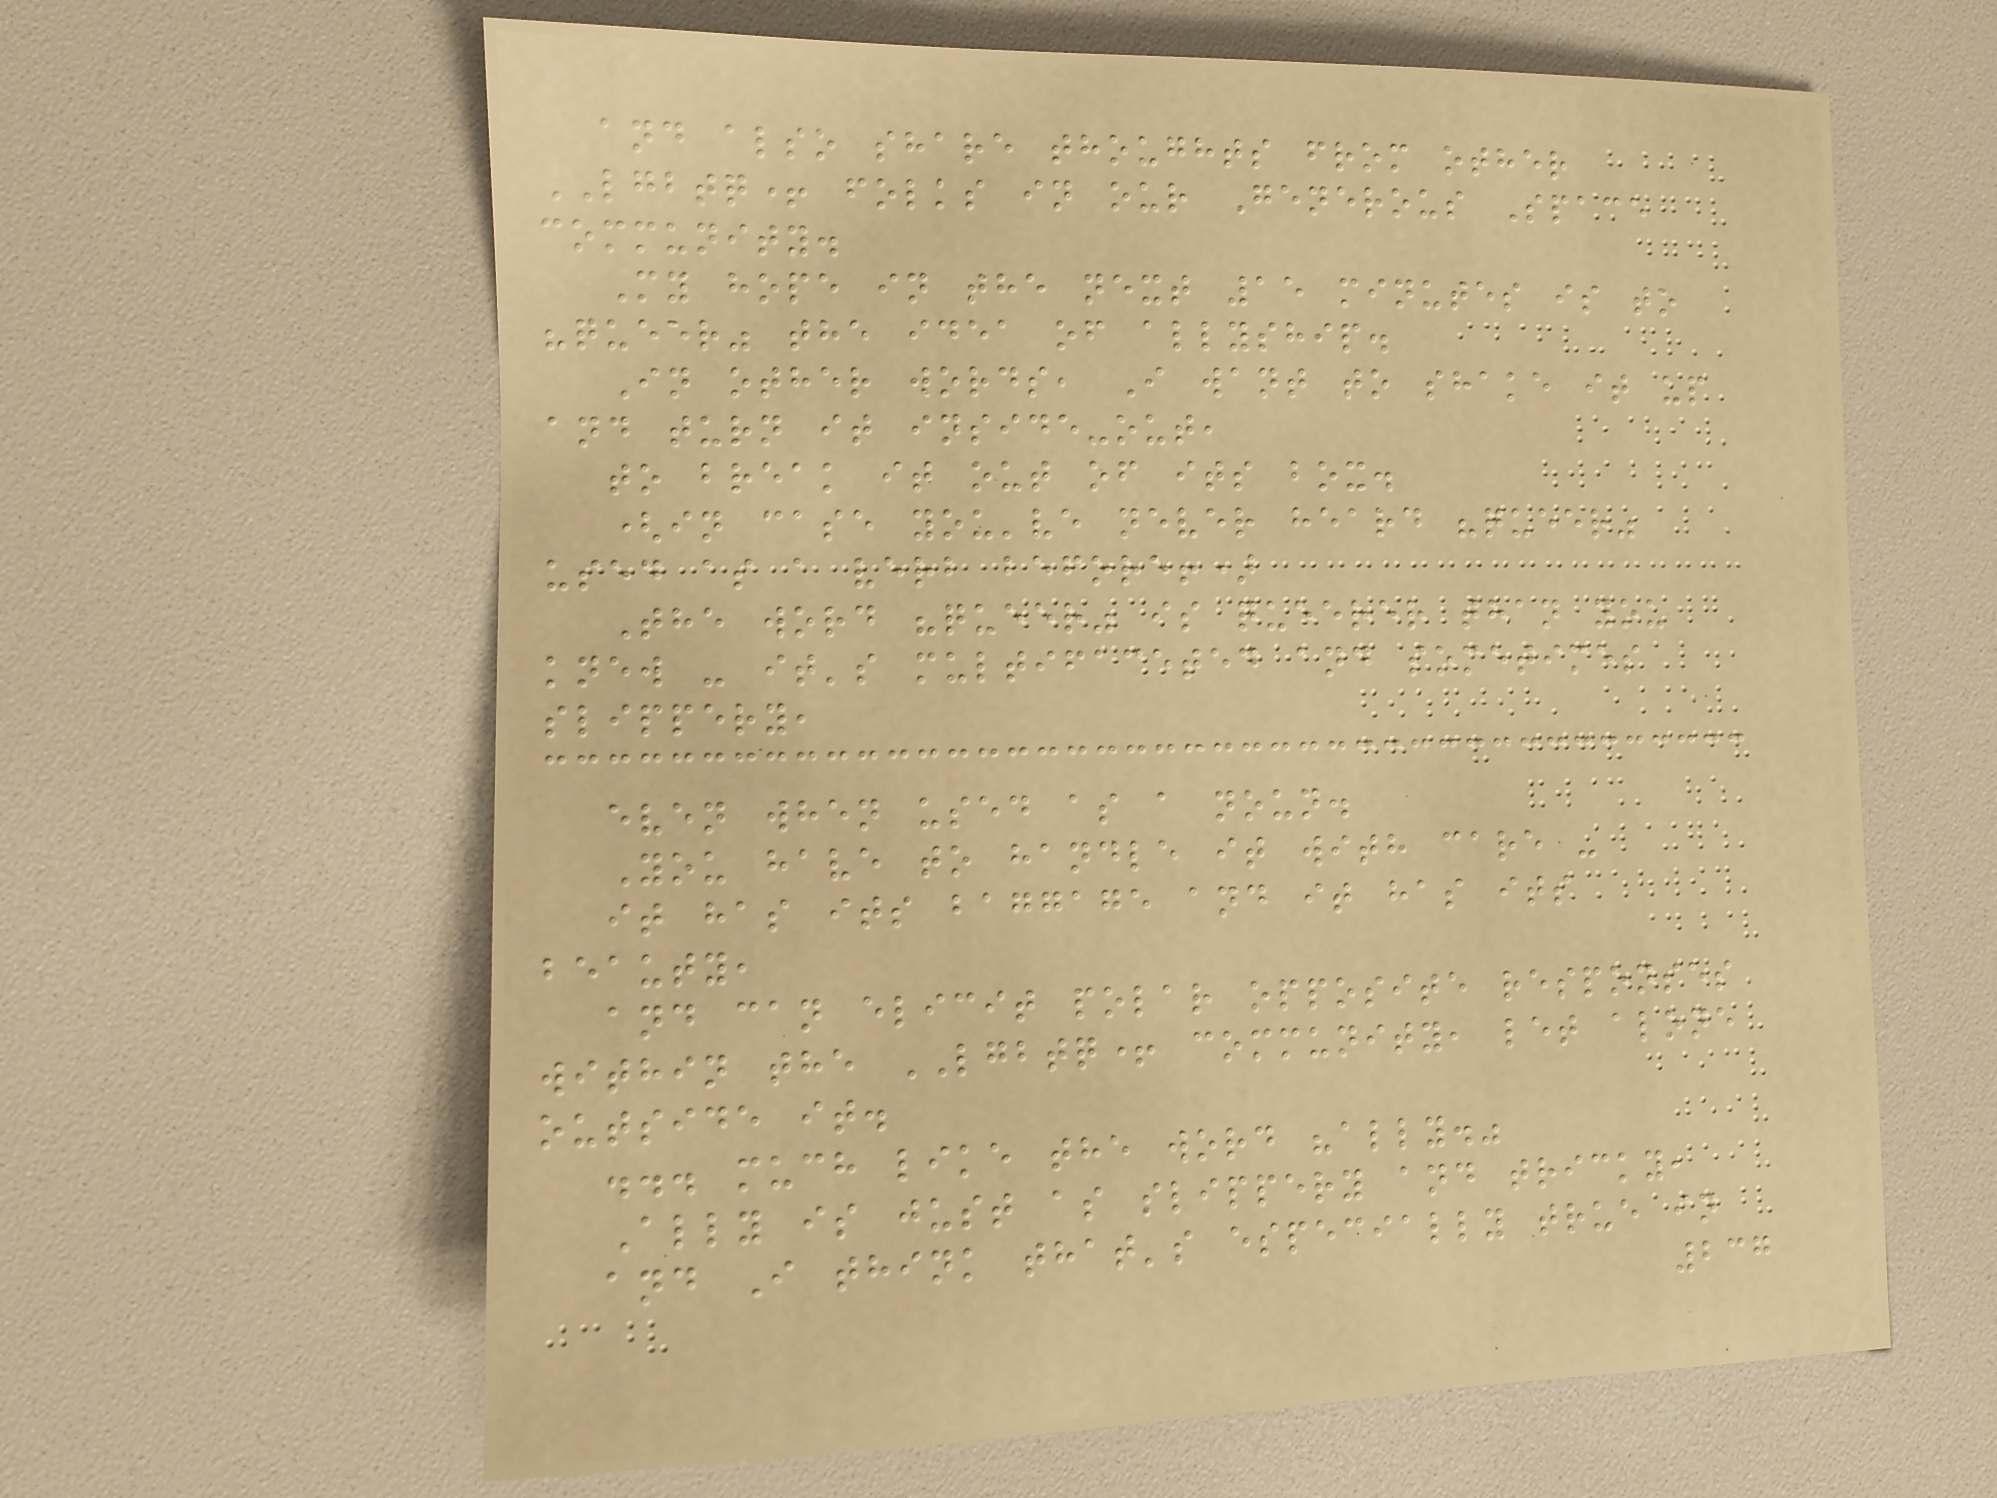and also share thoughts from other
LGBTQ+ folks in our Generous Space
community.
My hope in the next 15 minutes is to
"queer" the idea of allyship.
In other words, I want to shake it up
and turn it inside-out,
to break it out of its box.
(in case you've never heard "queer"
used as a verb before!)
The word "queer" is queerer than you
knew - it's multifaceted and sometimes
slippery,
even when used as a noun.
You have to handle it with care -
it has its baggage and it has its
beauty,
and can elicit polar opposite responses
within the LGBTQ+ community, let alone
outside it.
... much like the word "ally."
Ally is just as slippery and tricky,
and I think that's especially true in
237
